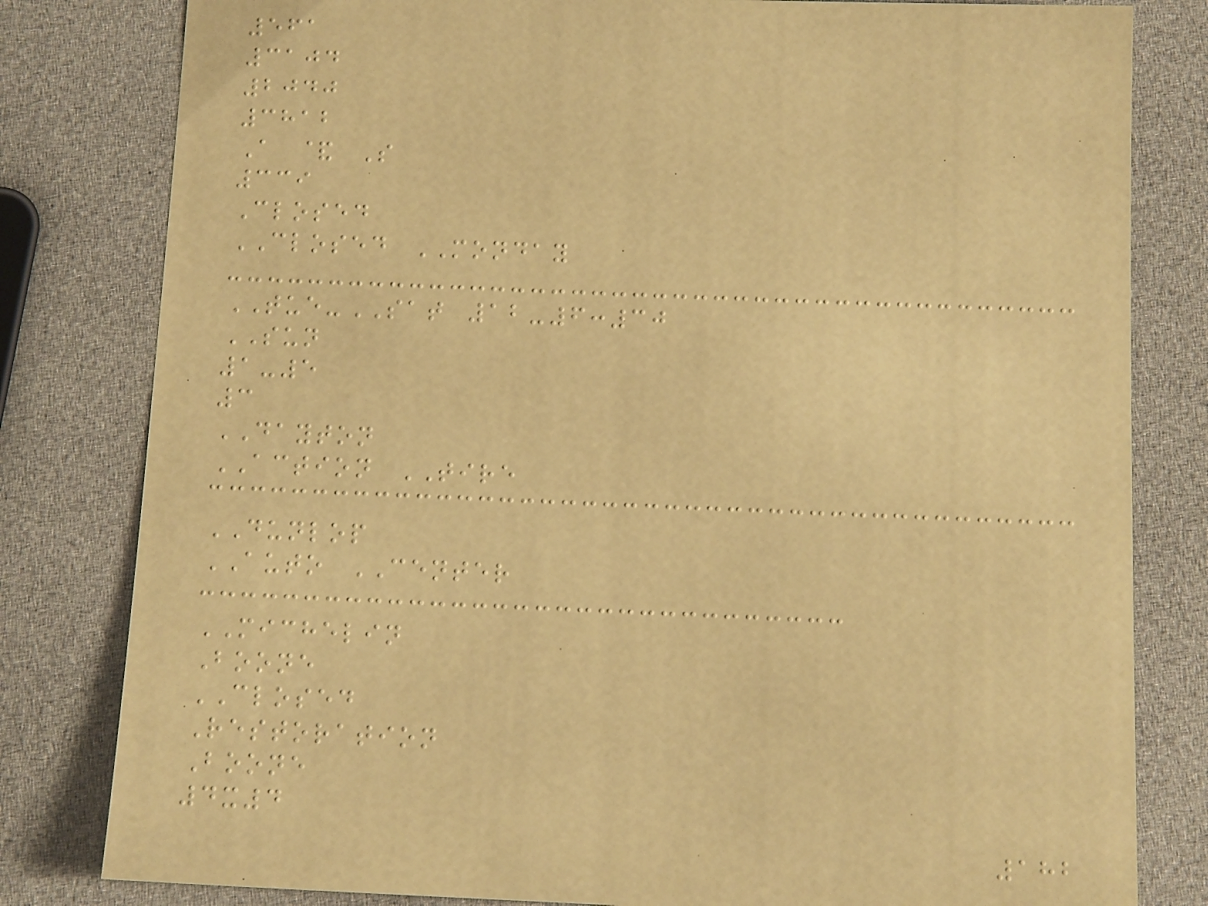561
3104
2040
3812
A & S
339
Closed
CLOSED MONDAY
TUE-SAT 12-6:30
SUN
1-5
3
DAYTON
ACTION TIRE
DUNLOP
AUTO CENTER
MICHELIN
Boone
CLOSED
Restoration
Boone
4x4
182
